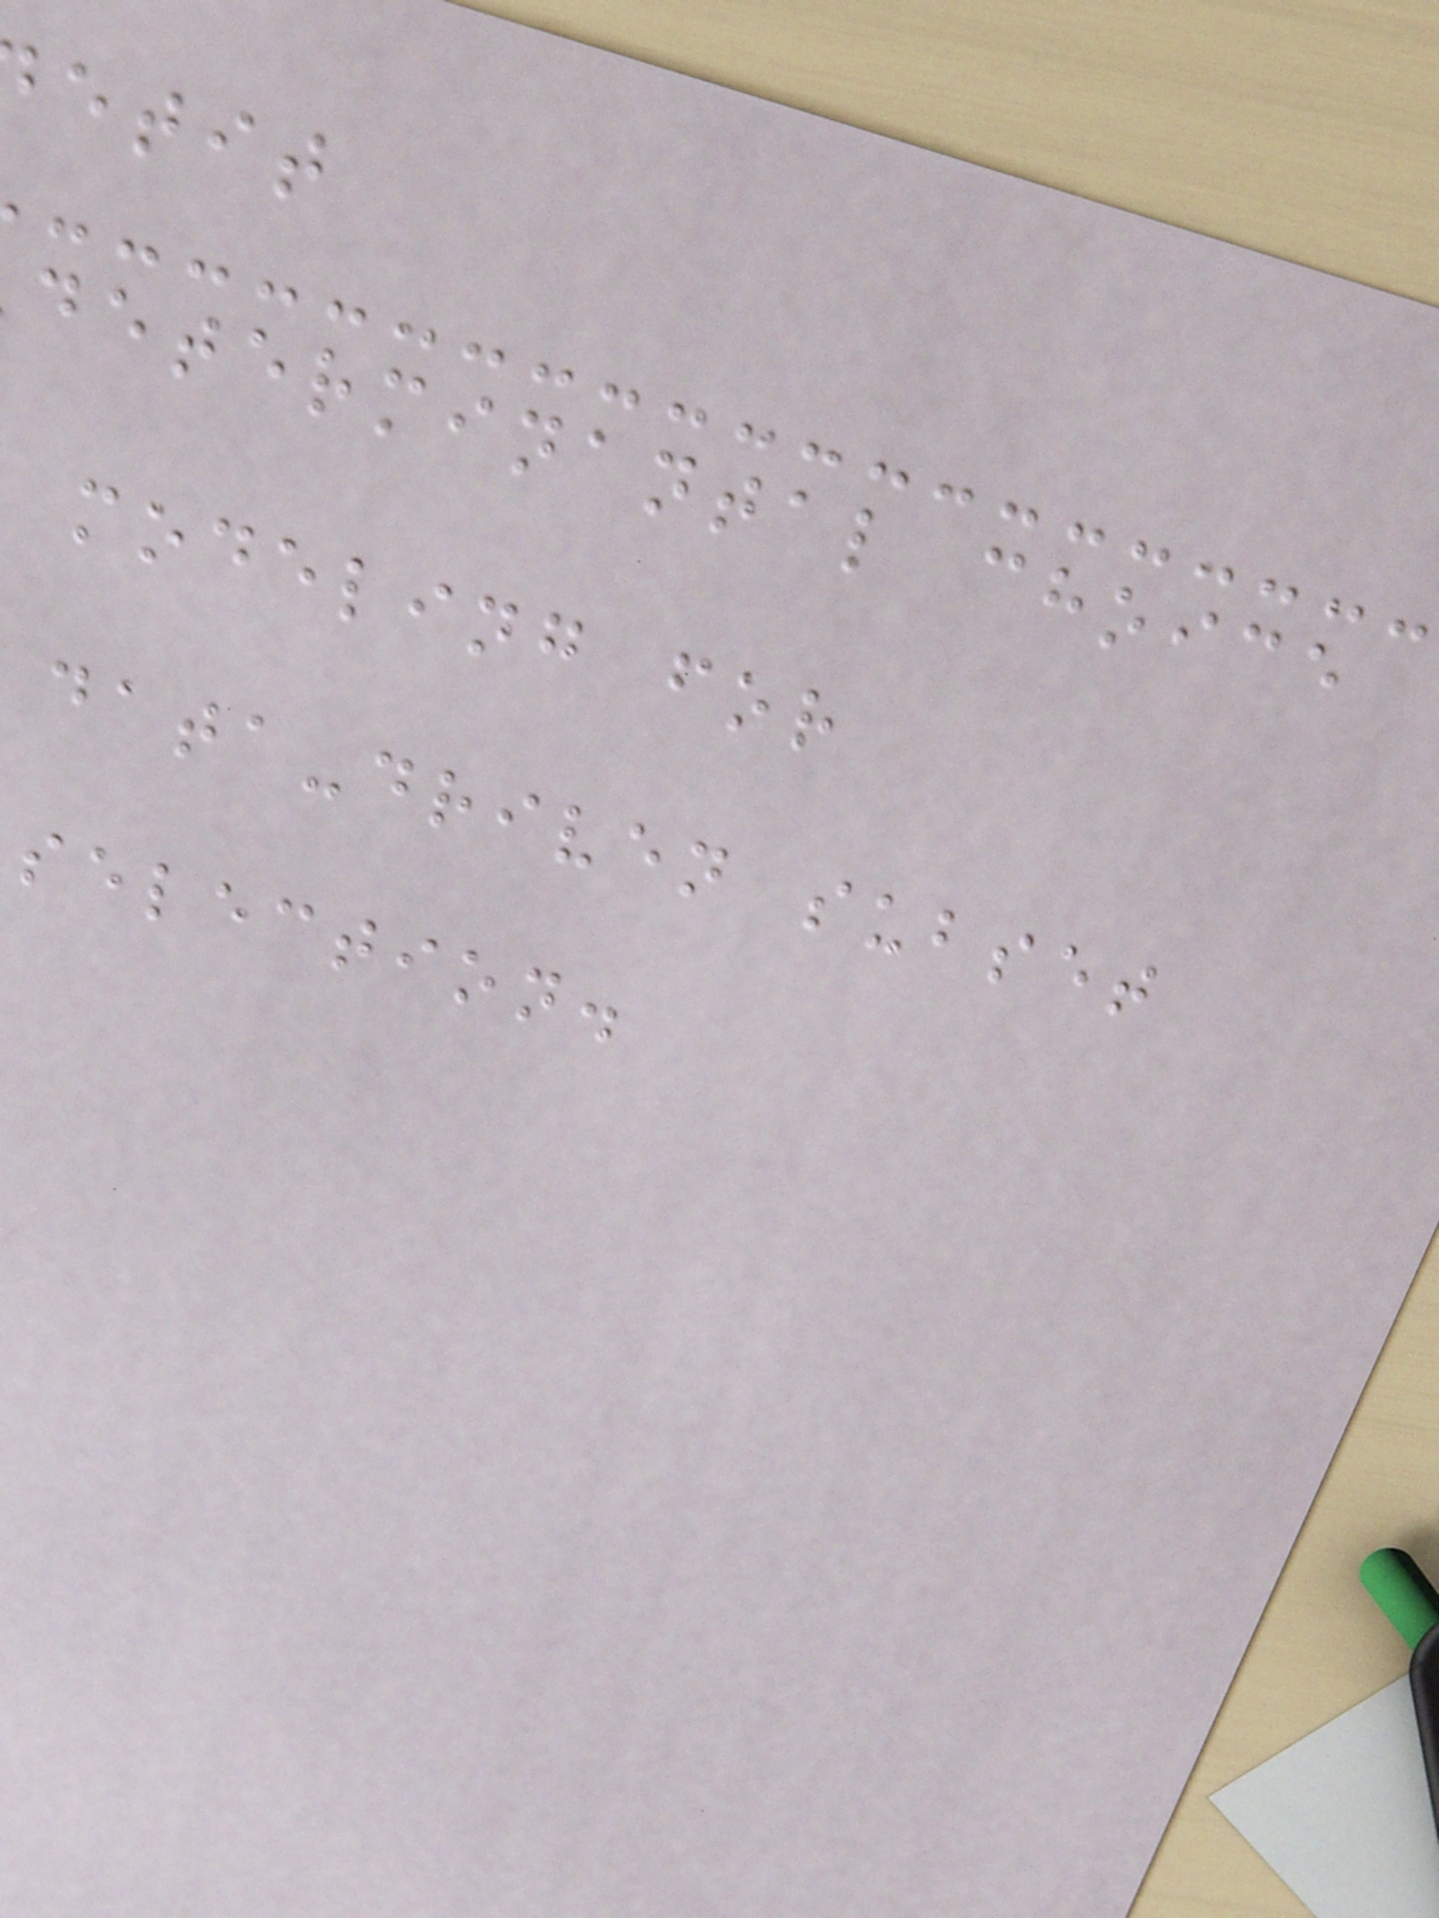etit
determinantal choice
modeling for
data-driven subset
selection.
